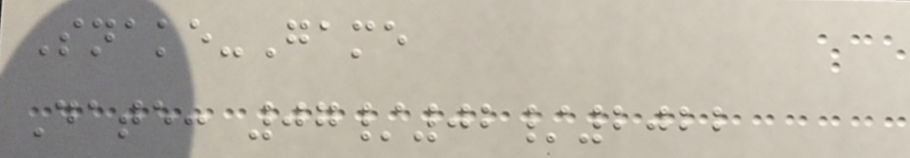Snake-Game
Date: 07/02/2022
